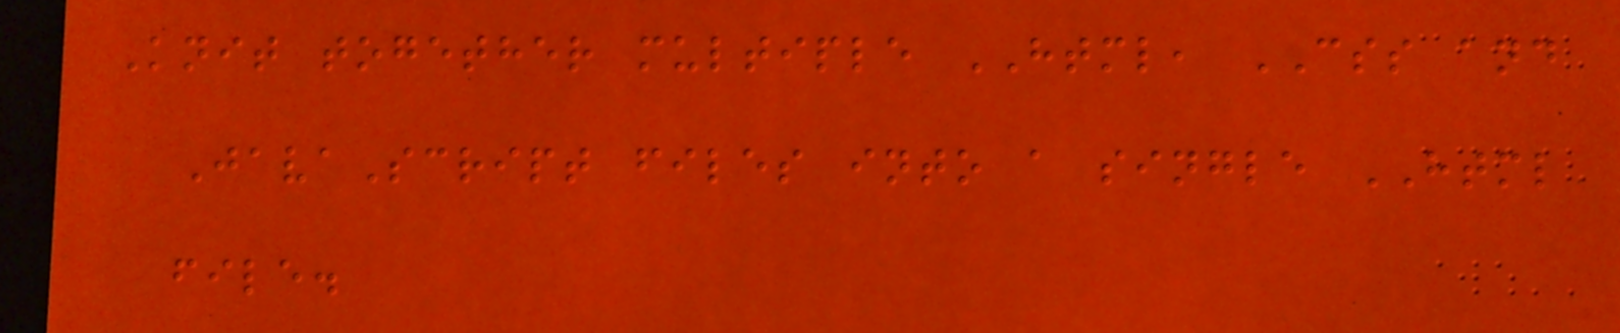Knit together multiple HTML, CSS and
JavaScript files into a single HTML
file.
